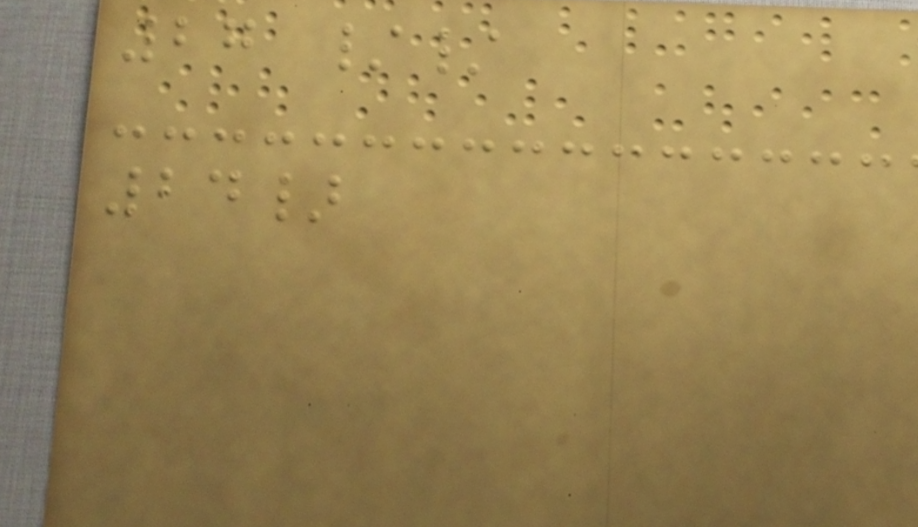27 //
24}
